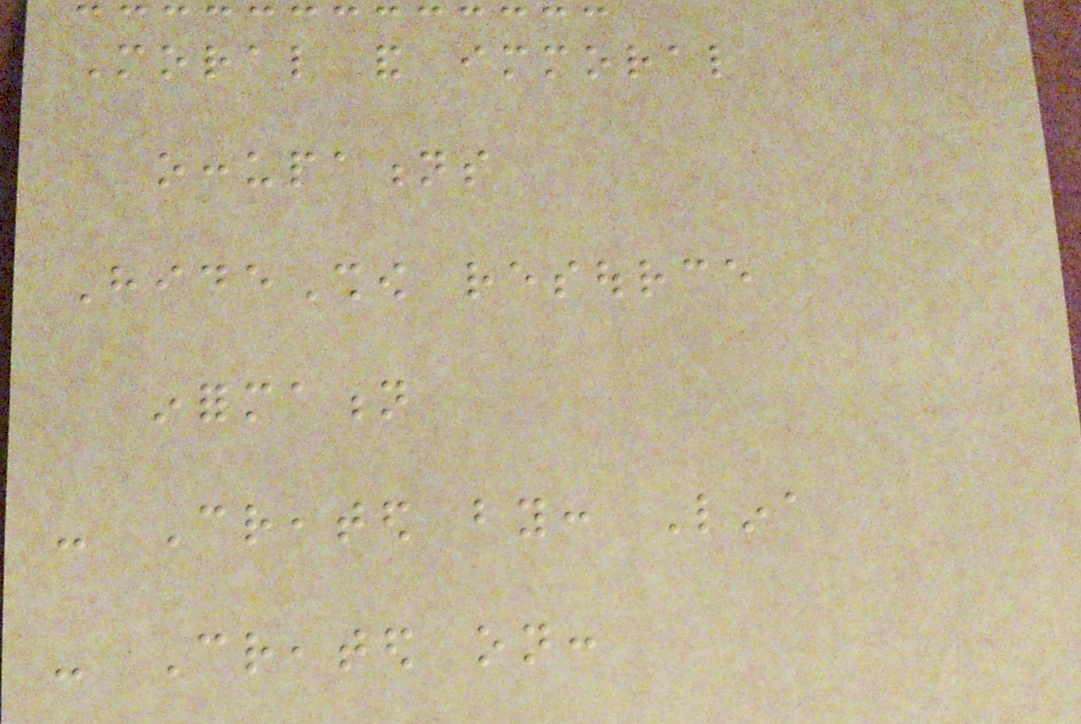Moral and immoral
occupations
HideShow resource
information
- Created by: Lina
- Created on:
